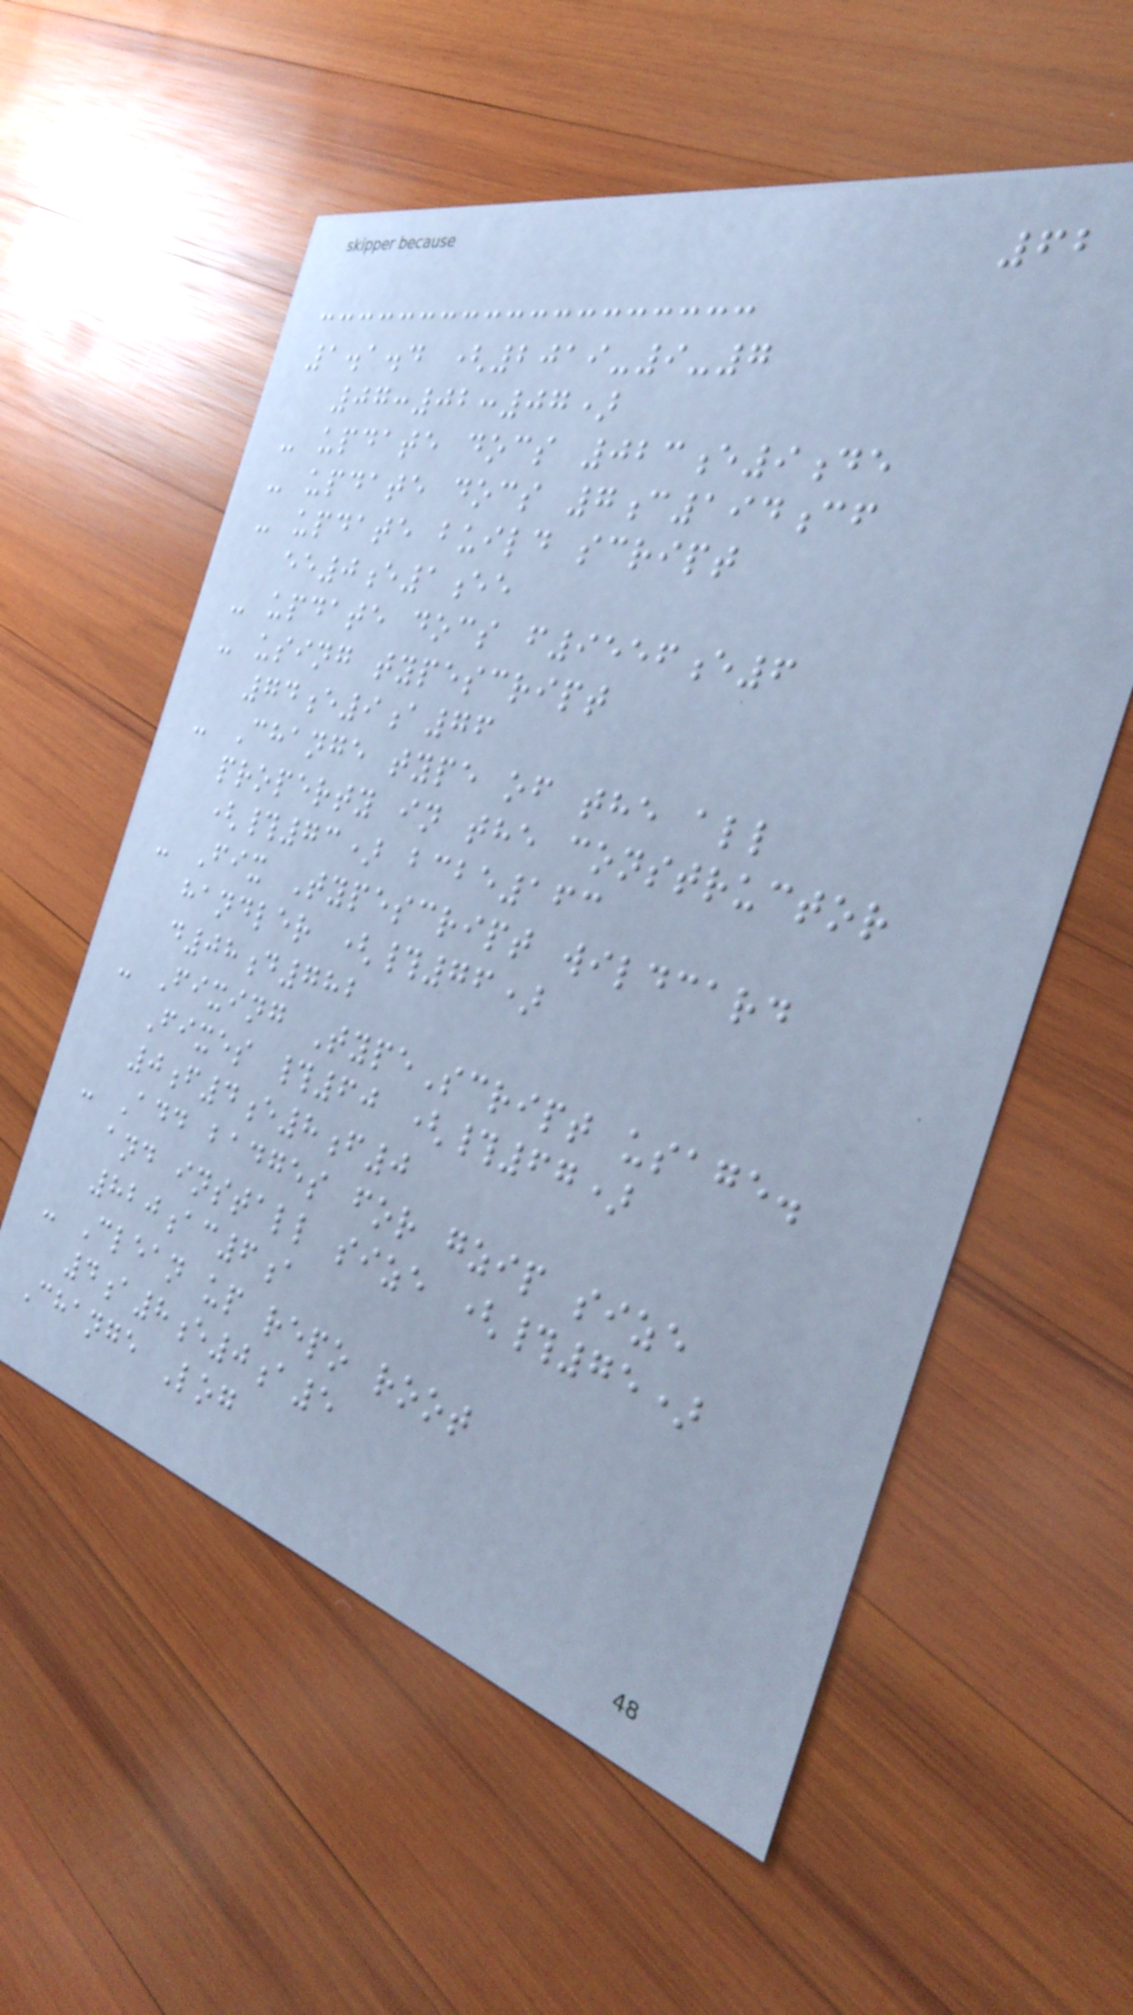62
1.1.4 (2019-9-7
07:02:07)
- update docs 023e9de
- update docs 7c194cf
- update build script
ee0e1ee
- update docs f9556e6
- using typescript
74e9a76
- Change type of the all
property in the constructor
(#73) bcbe163
- Fix Typescript wildcard
handler (#76)
d08d782
- Fixing TypeScript usage.
Fixes #60 (#67)
0f4e8f0
- Add badges for gzip size
and install size (#75)
820ac6a
- Clean up repo root
4a8e0a5
Change Log
